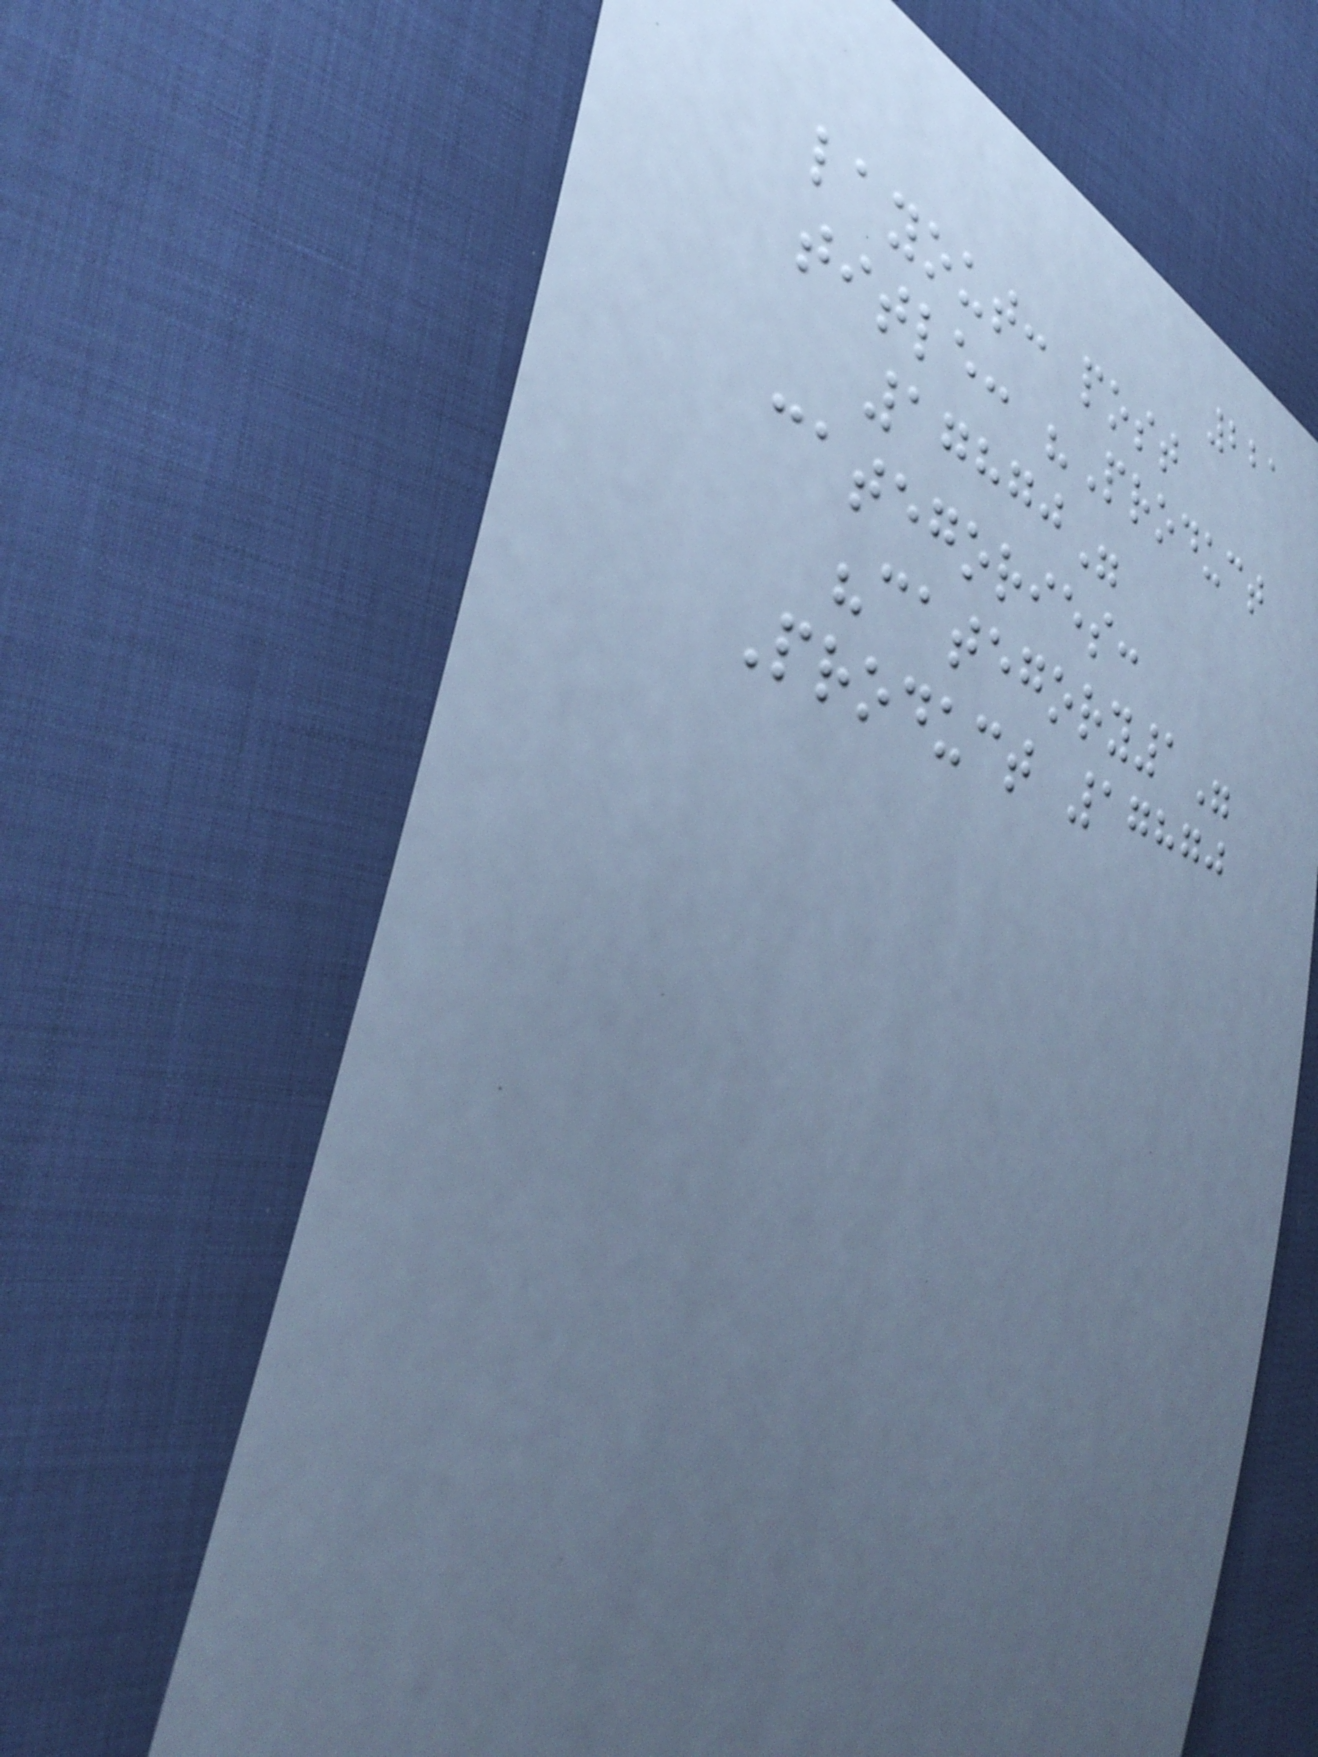221
layout: post
title: "Product
17870"
categories:
"category1"
Product 17870
